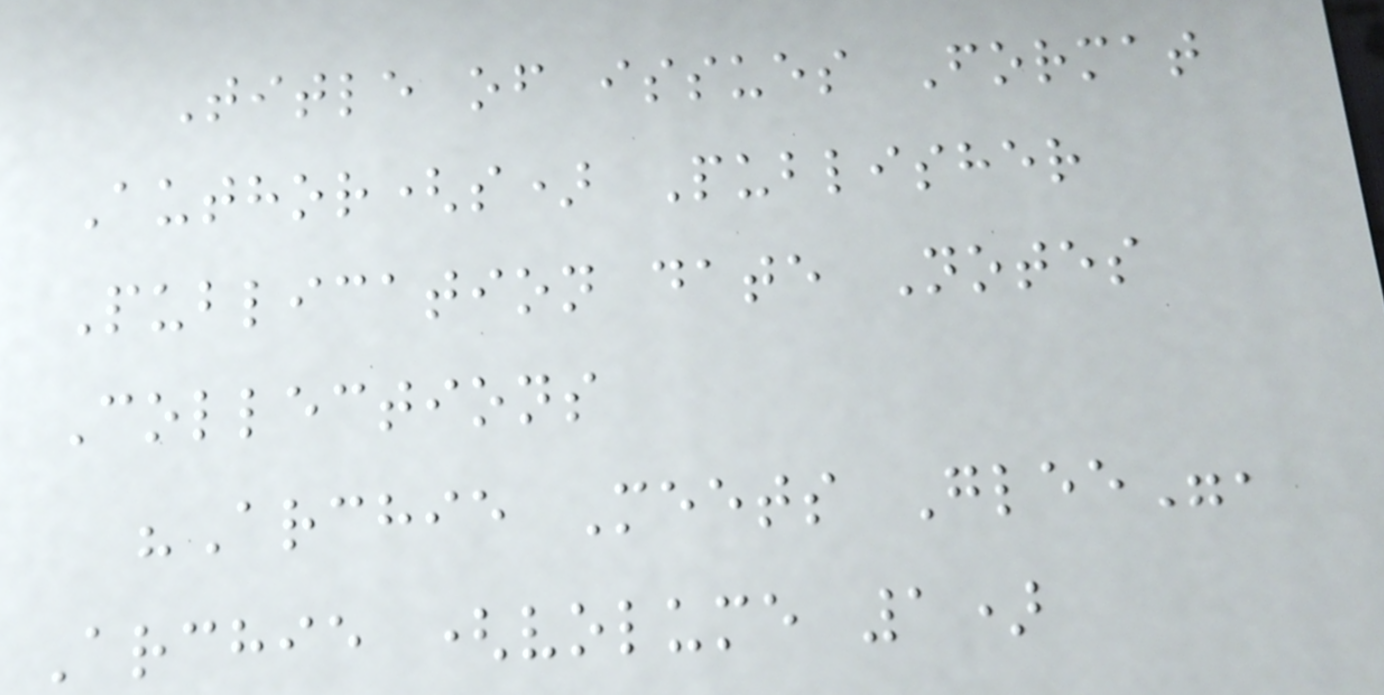Title of issues Format
Author(s) Publisher
Publication date Notes
Collections
"Archie Meets Glee",
Archie (volume 1)
